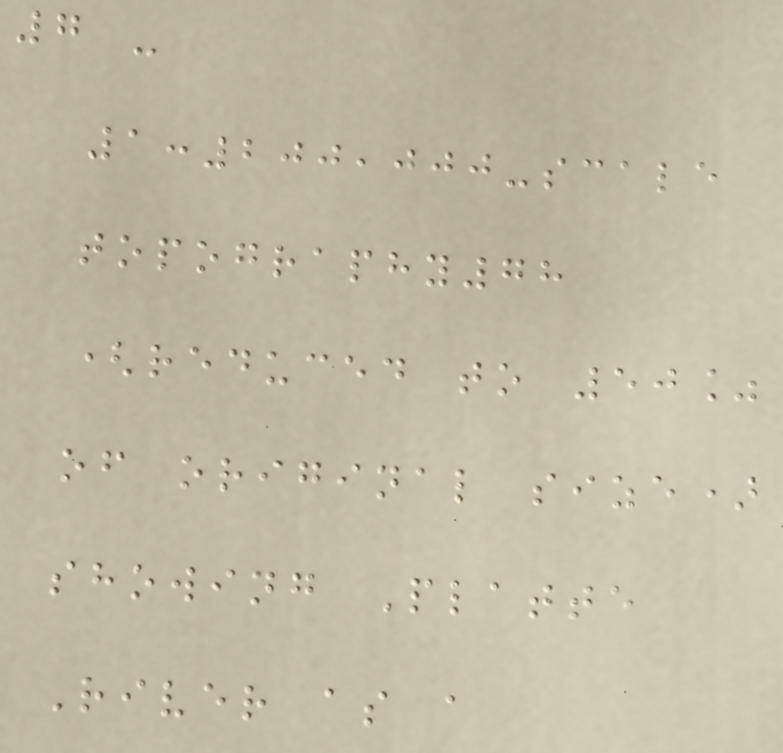7 -
1:200,000-scale
topography78
(reduced to 50%
of original size)
showing Platte
River as a
